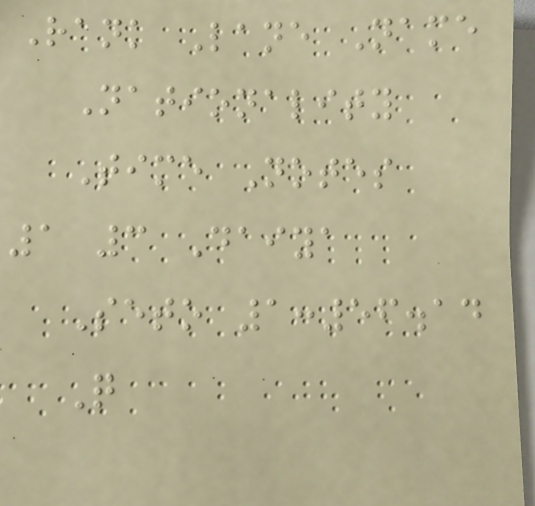Rank Lane Name
Nationality
Time Notes
1 3 Daiya
Seto 1:56.14
Q
